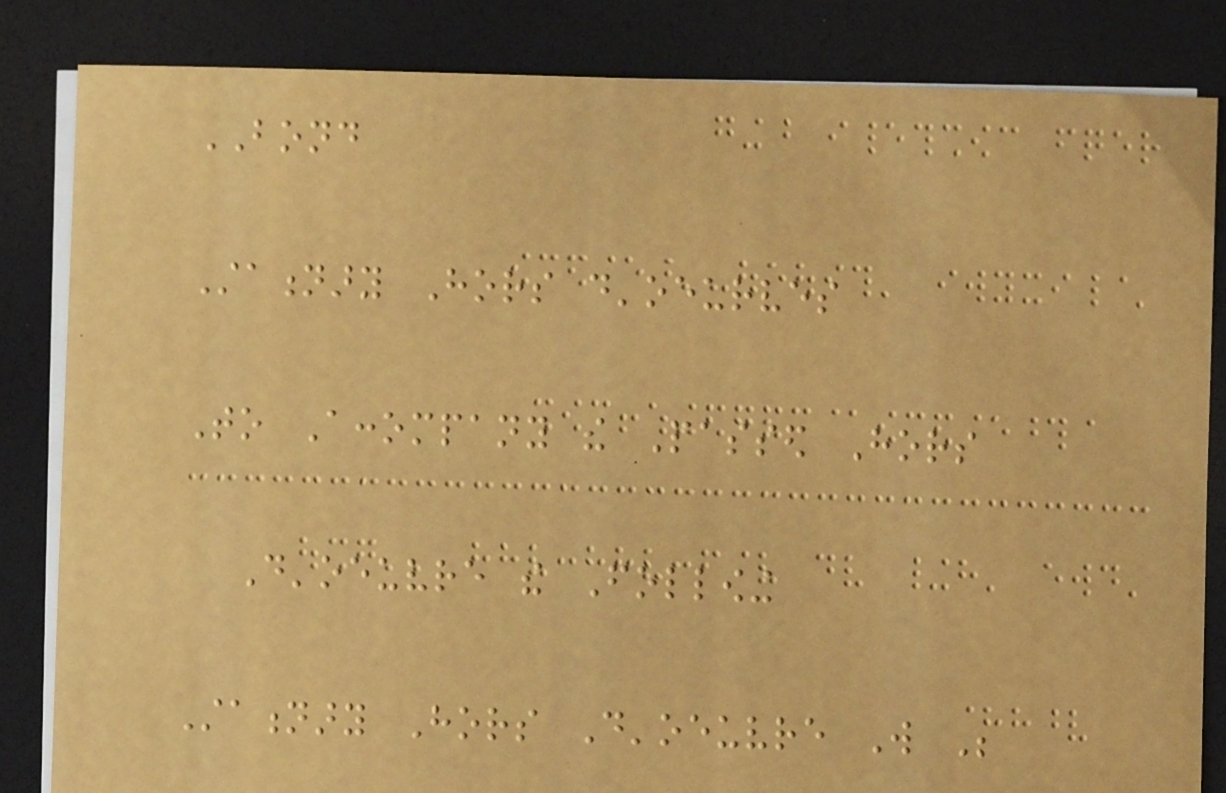BOND
Stationary Hors d'oeurves
To Accompany the Passed Hors
D'oeuvre the Following
Stationary Hors D'oeuvre Will Be
